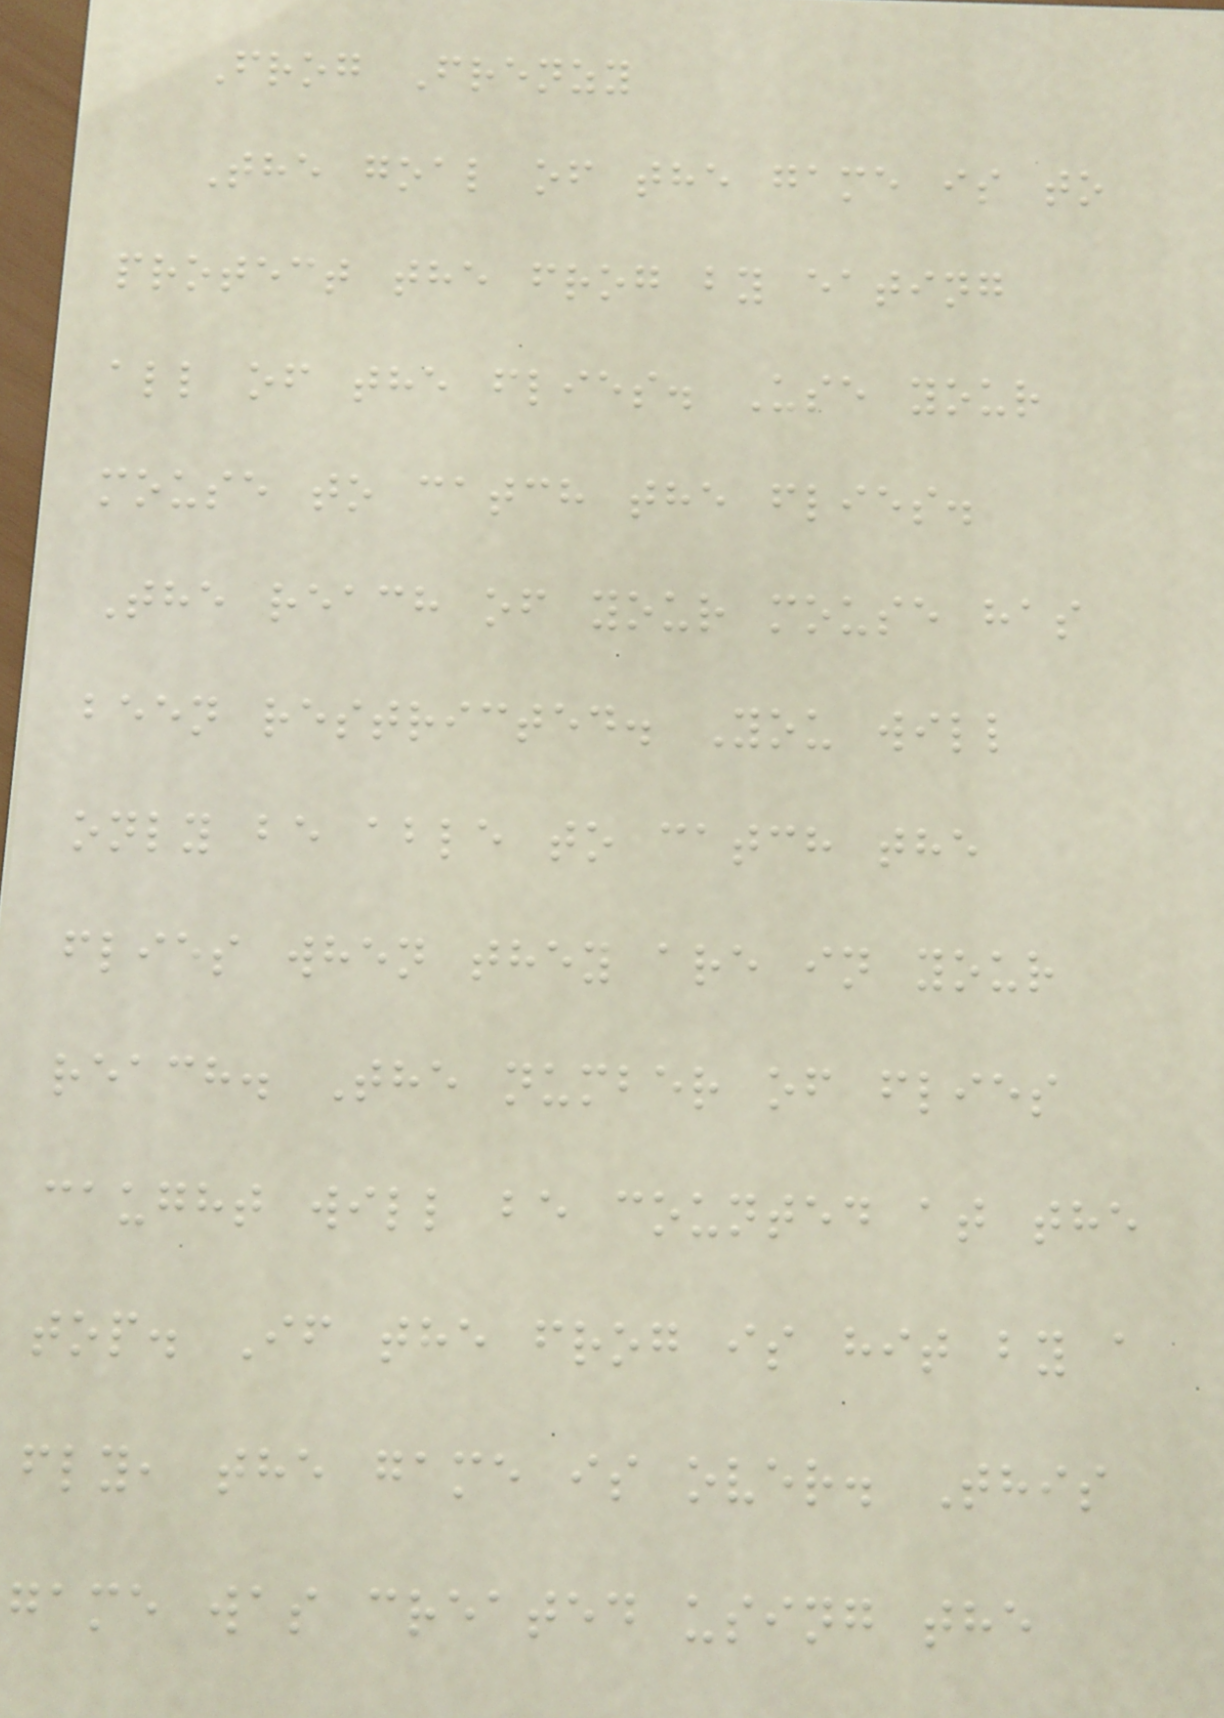Frog Frenzy
The goal of the game is to
protect the frog by eating
all of the flies. Use your
mouse to catch the flies.
The reach of your mouse has
been restricted. You will
only be able to catch the
flies when they are in your
reach. The number of flies
caught will be counted at the
top. If the frog is hit by a
fly, the game is over. This
game was created using the
